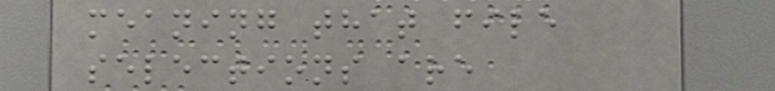meaning that file
selections are
